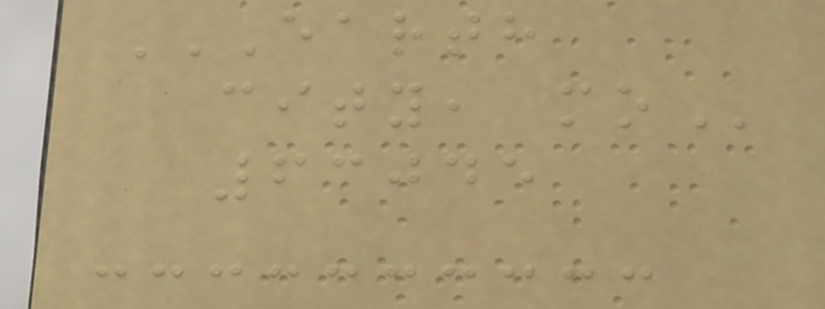EARTH
CITY, MO
63045
